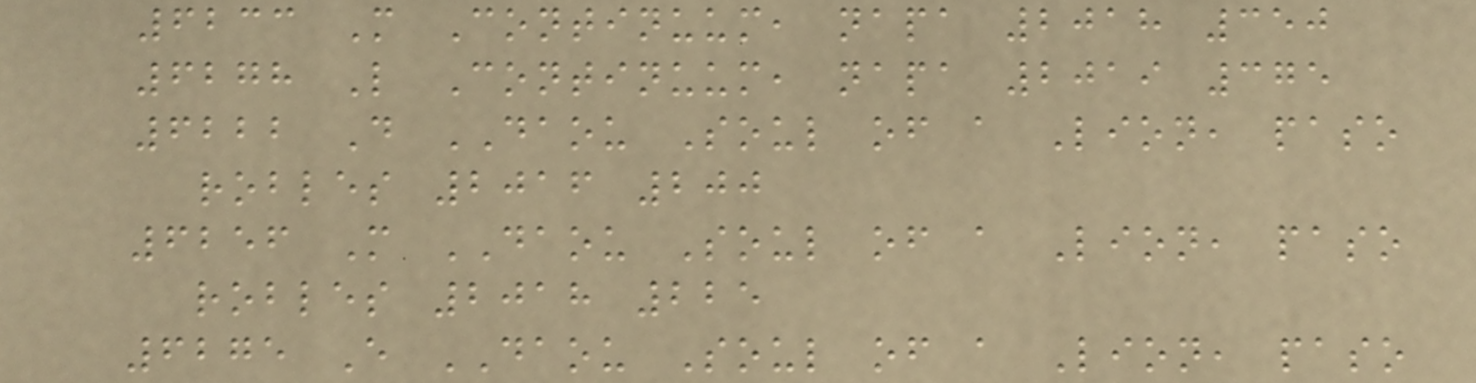6233 M Continuum, napa 2018 350
6278 L Continuum, napa 2019 375
6222 D DAOU Soul of a Lion, paso
robles 2016 200
6256 M DAOU Soul of a Lion, paso
robles 2018 225
6275 E DAOU Soul of a Lion, paso
